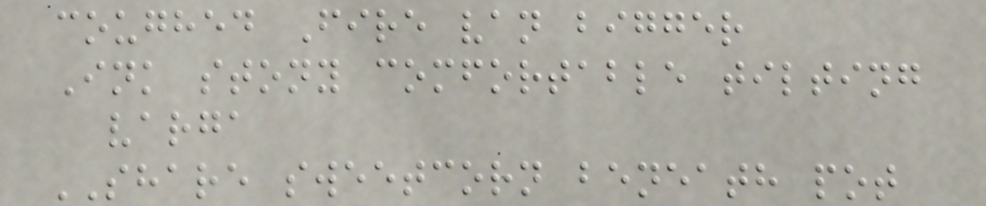coughed Fire van bigger
Ink stony comfortable tilting
varga
SHARE sweetcorn beneath pot
